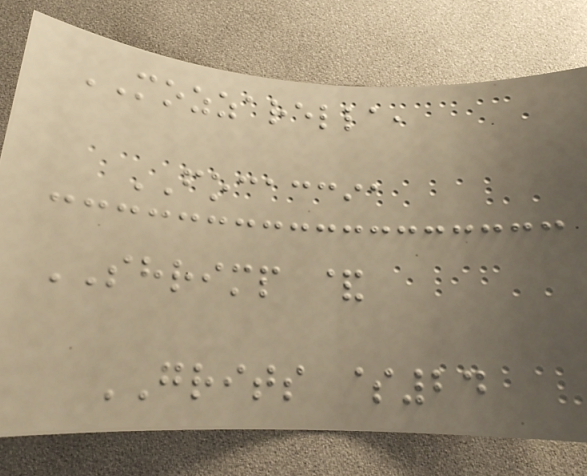MOZZARELLA,
FOCACCIA
SHRIMP &
GRITS $24
